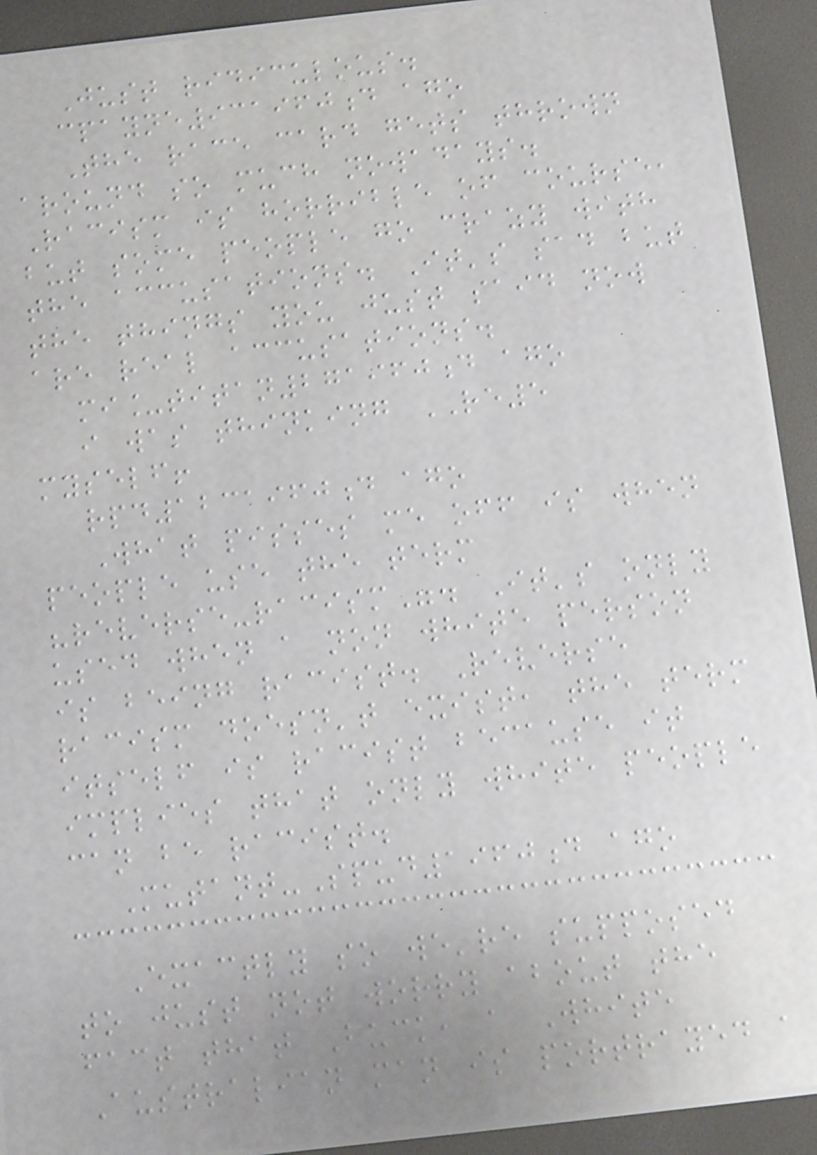Just ridiculous.
cpayne931960d ago
The race card gets thrown
around so much nowadays.
Racism is horrible of course,
but some people go crazy with
the accusations. It's sad but
the things you just said now
are real accusations.
mi_titan271960d ago
i was thinking RE5
myself!
rpd1231960d ago
What pisses me off is when
people use the term
"reverse-racism". It's only
used when a non white person
is being racist. Reverse
racism doesn't exist, the term
itself is racist because it
implies that only white people
can be racist.
Mutant-Spud1960d ago
Exactly so we're supposed
to just not worry about the
fact that Buck, a White
Australian man is portrayed a
